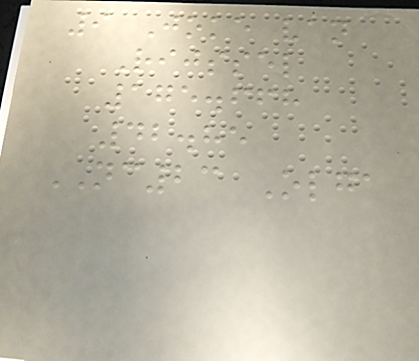9 Joke van
Rijssel
175.668
42.85
NC23 Olga
